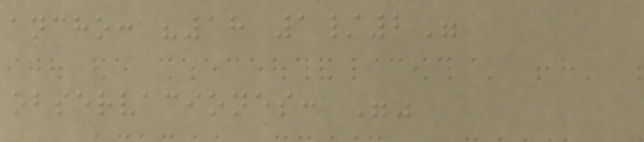ancho: "18 1/2"
observaciones: ""
